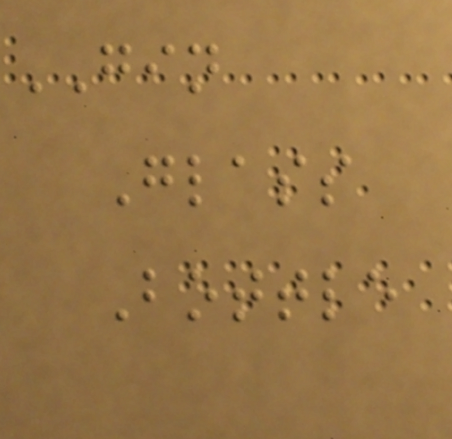GIN
Glass
Bottle
